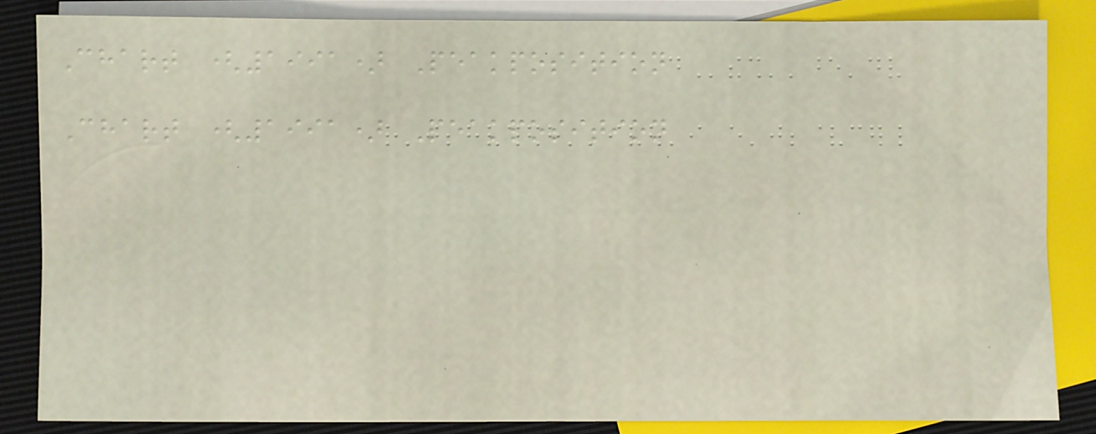Chart (1991) Peakposition
Chart (1991) Peakposition
